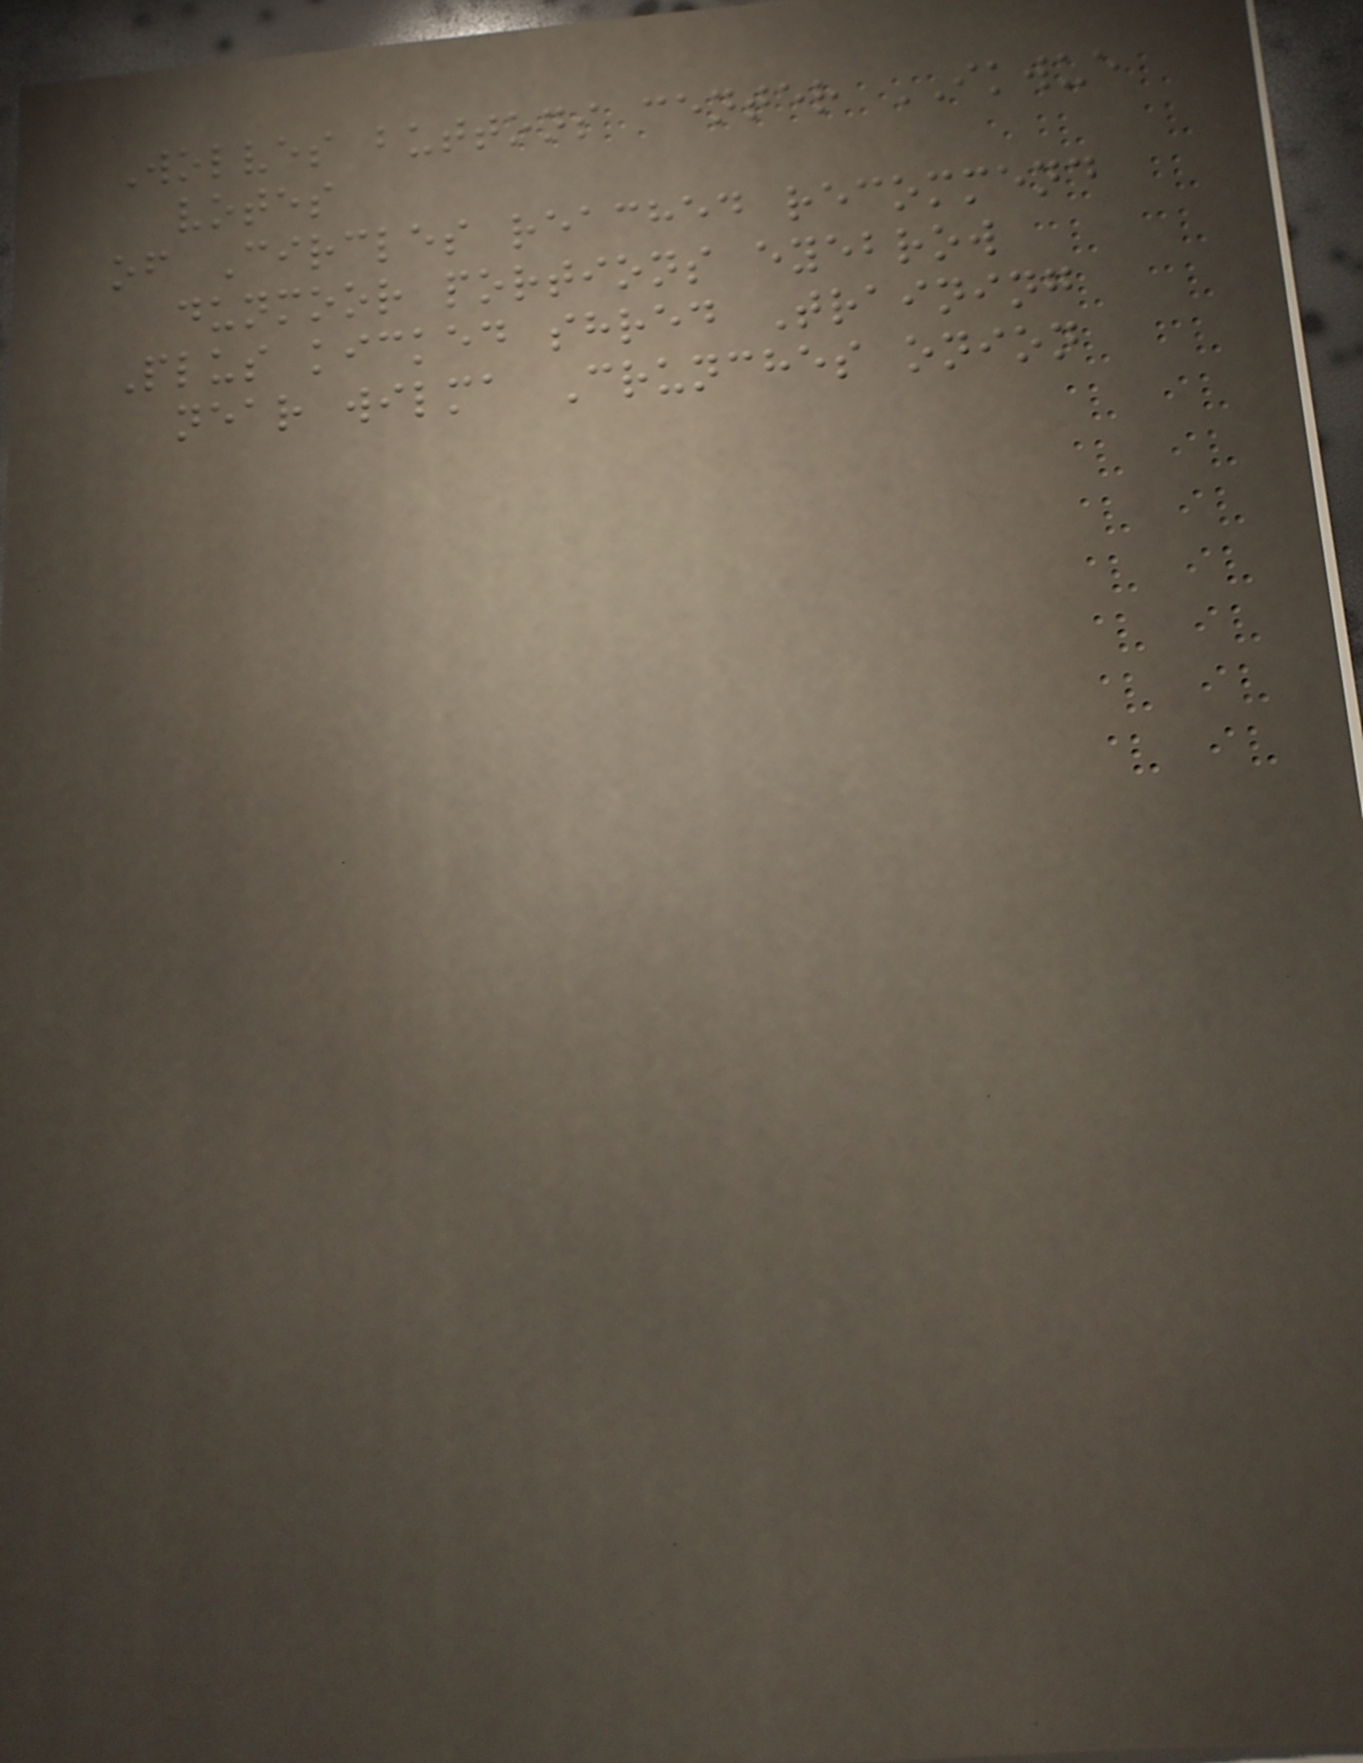Wolves buttons center IKWUE
votes
of Circles reached recommend
dunmoor portions eyebrow
Plus kicked shred Training
near wilma Crunches onion
